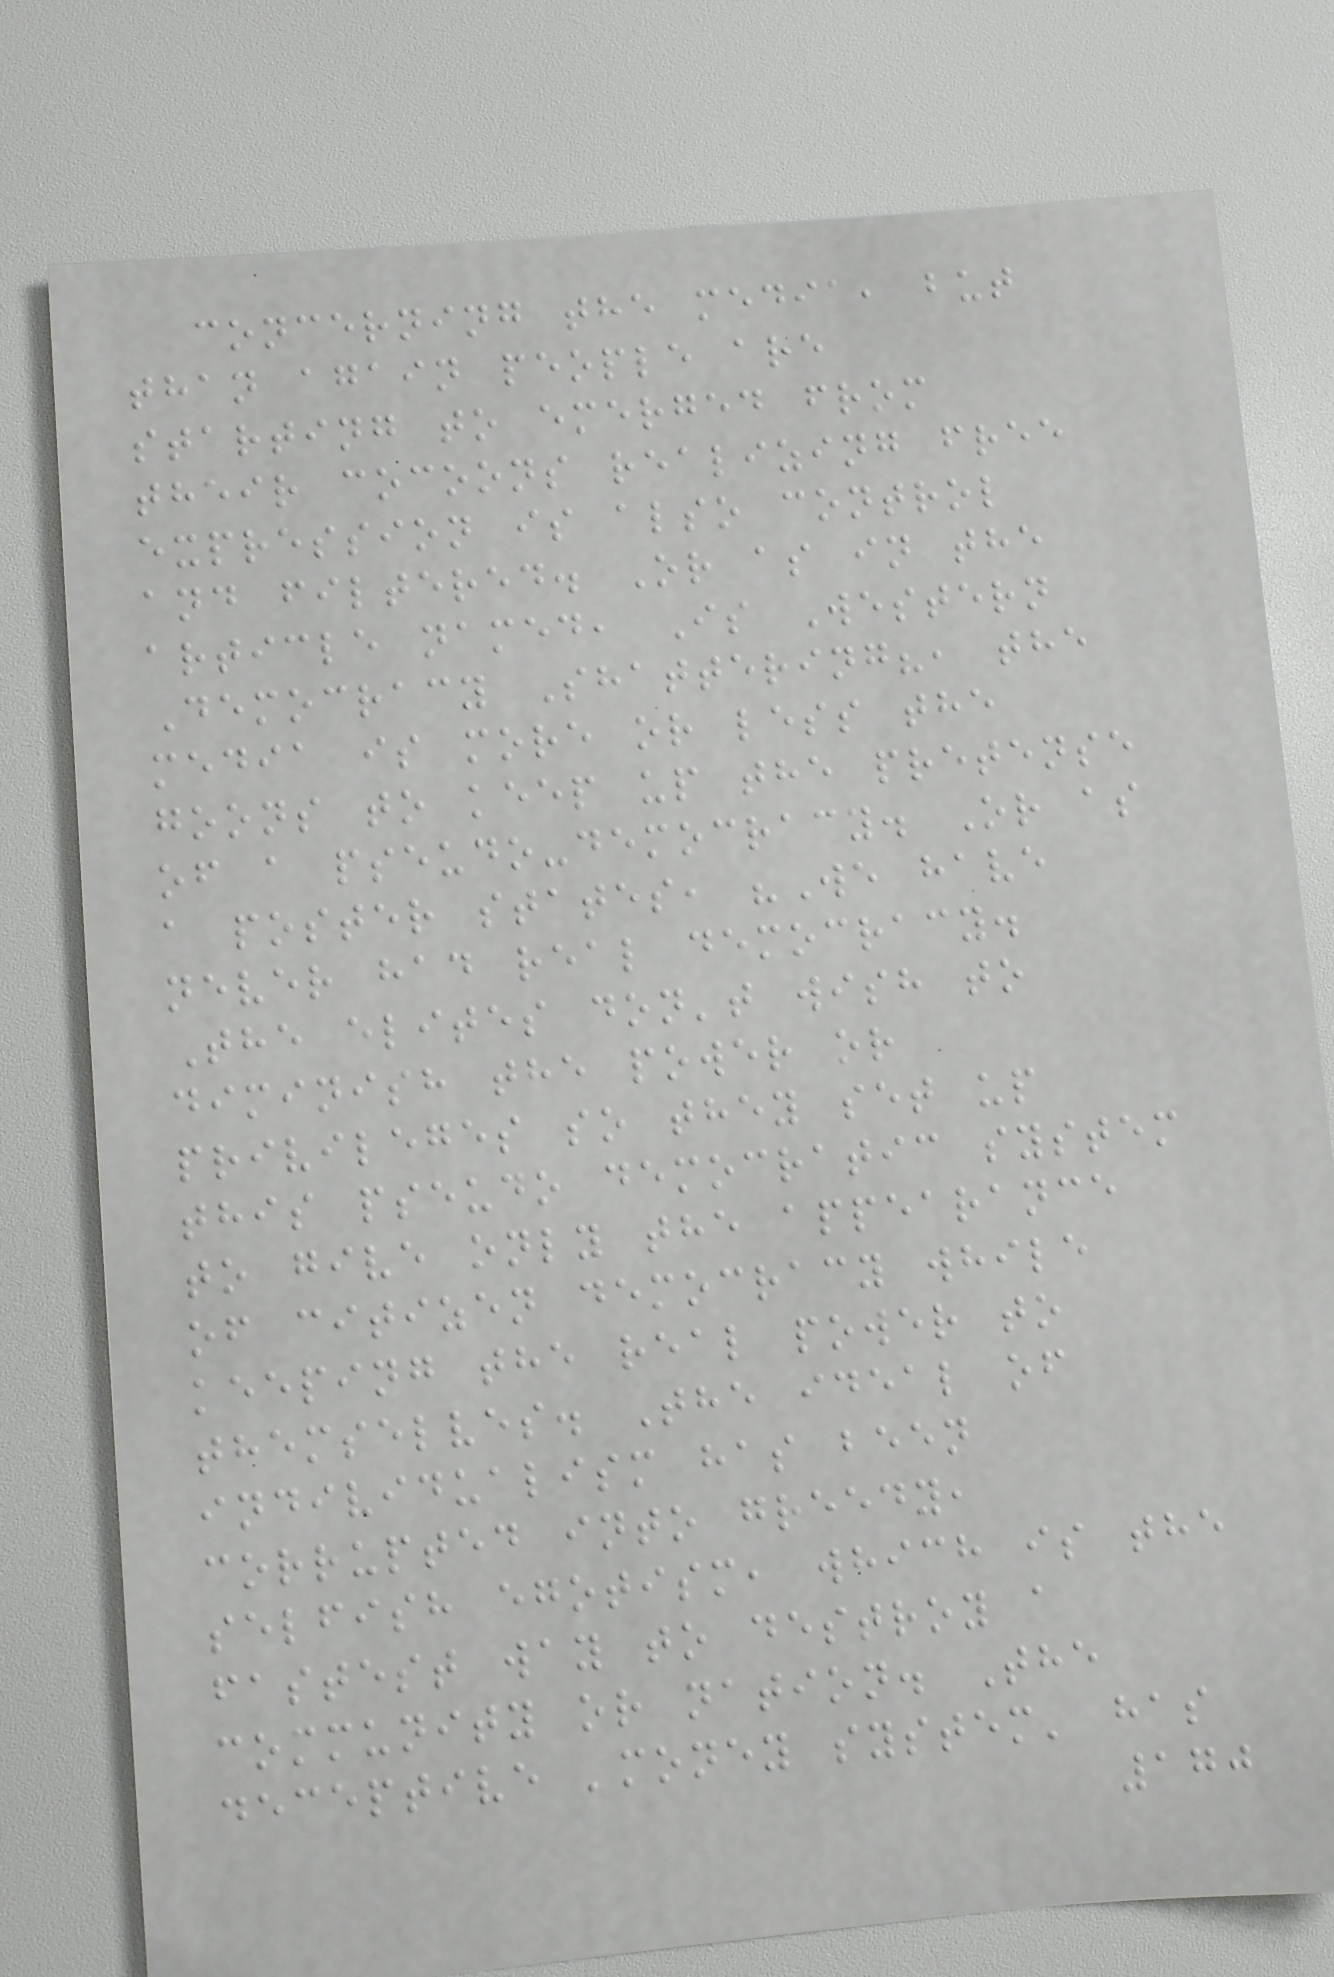concerning the media, but
than again people are
starting to emerged from
their cocoons realizing free
expression is also control
and filtered. Or as in the
article named, Is Western
Democracy Shattering?, the
media is more or less the
goons to keep up the pretense
of a pseudo-democracy. Or as
a poster states, "We have
never had real democracy.
The elites don't wish to
diminish the power or
privileges so they set up
this pseudo democratic system
to give only the appearance
of citizen democracy while
keeping the real power to
themselves. The ideal of
individualism has been
corrupted into greedy,
selfish egotism, which is the
fastest way to destroy a
community or nation. The
deceptive 'money system' has
170
